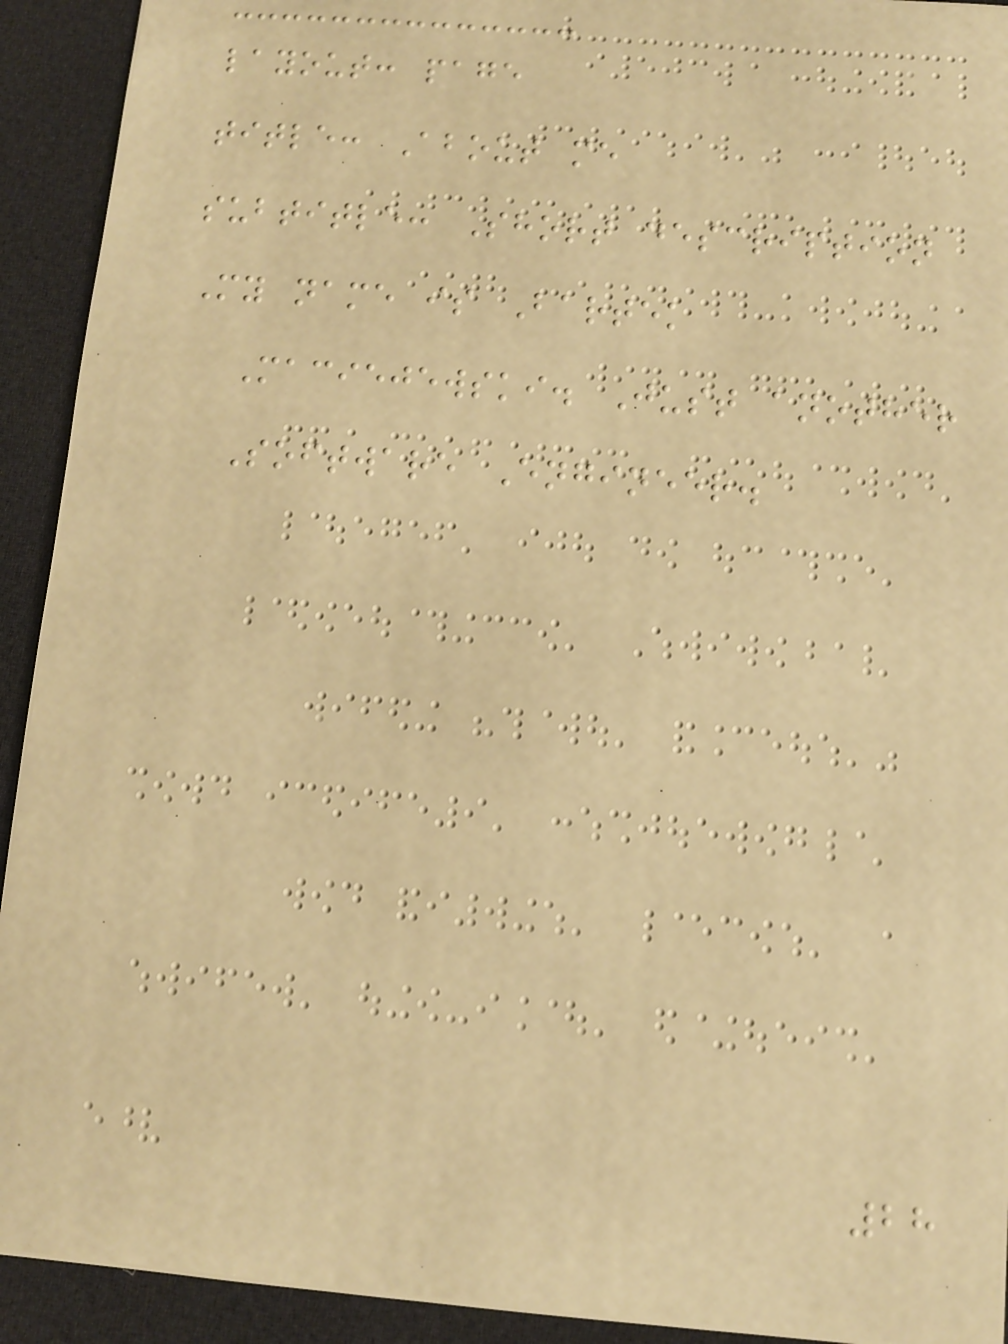layout: page
title: About me
subtitle: Short description
My name is Bartek
Maciejewski. Just another
Software Engineer.
28
